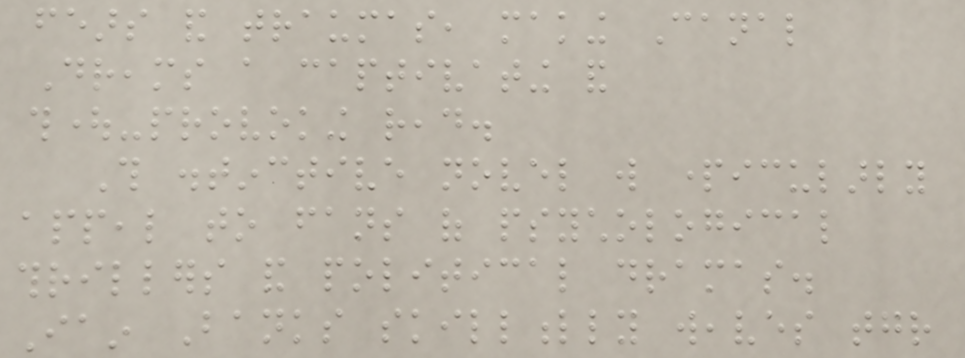fears and traumas, making Canal
Dreams a captivating and
thought-provoking read.
This distinctive novel will particularly
appeal to fans of psychological
thrillers and political dramas.
Iain Banks skillfully weaves together
